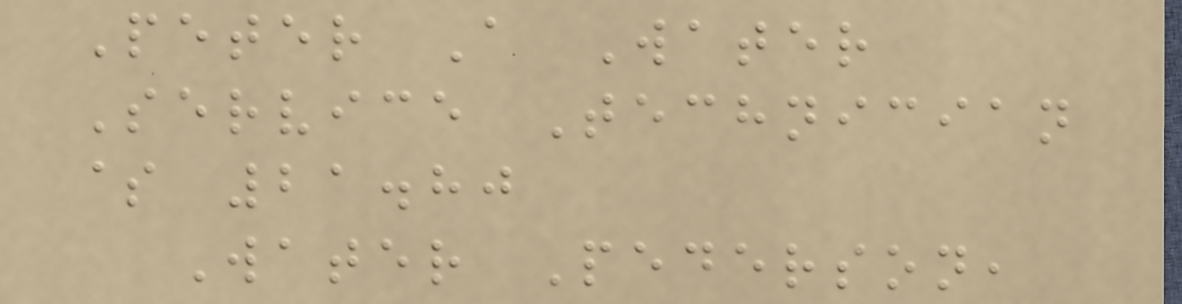Peter A Water
Service Technician
$ 21.80
Water Pederson,
